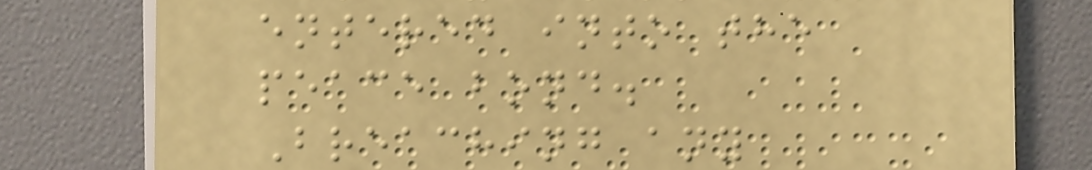entered into the
peace bond.
Breaching any
